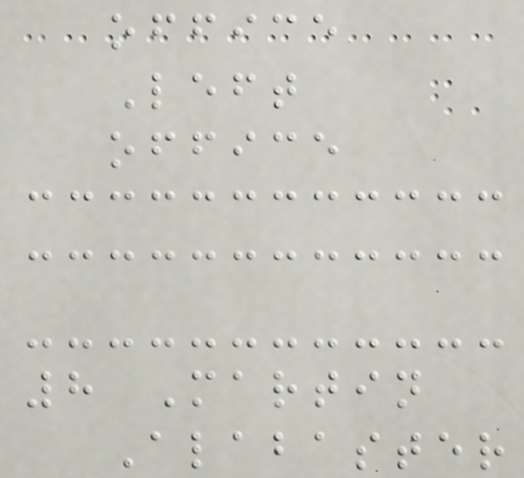office
Left
office
8 Martin
Alabaster
